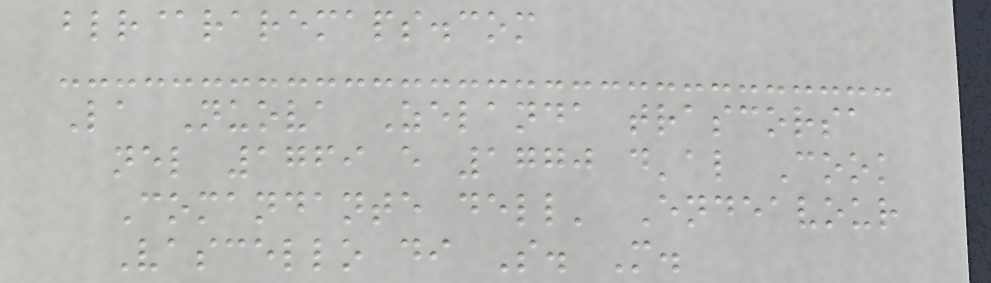blr@raremaps.com
La Nuova Zelanda trascorsa
nel 1769 e 1770 d'al Cook
Comandante dell' Endeavour
Vascello di S. M.
